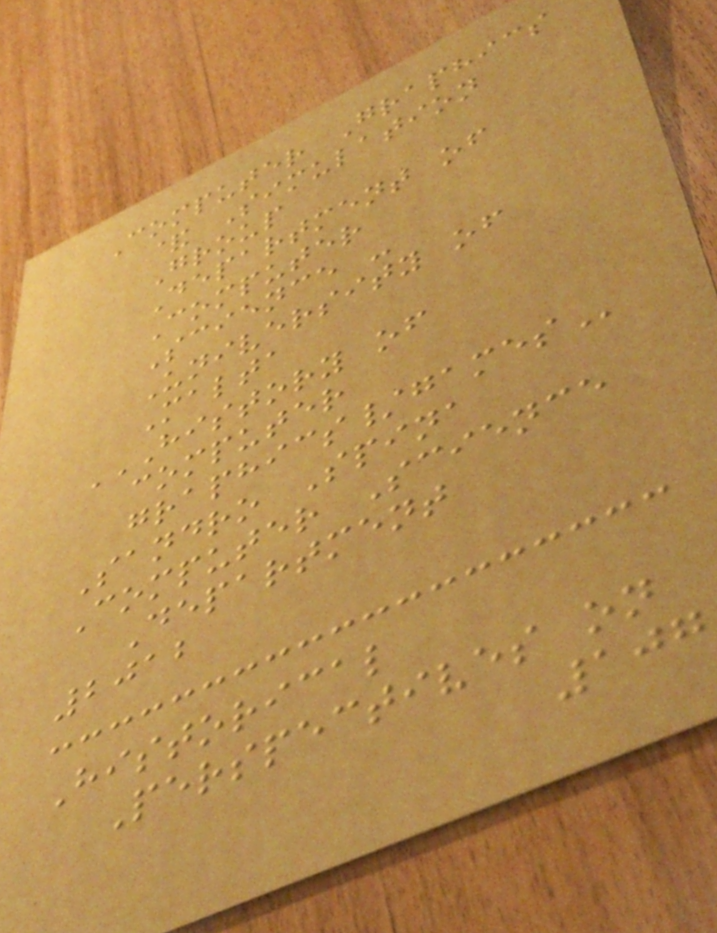Computer Graphics
& Simulation
Group
Department of
Computer
Science -
University of
Malta
HISTORY OF
COMPUTER
GRAPHICS/GAMES
Sandro Spina
Computer Science
Department
2012
Historical
Perspectives on
107
